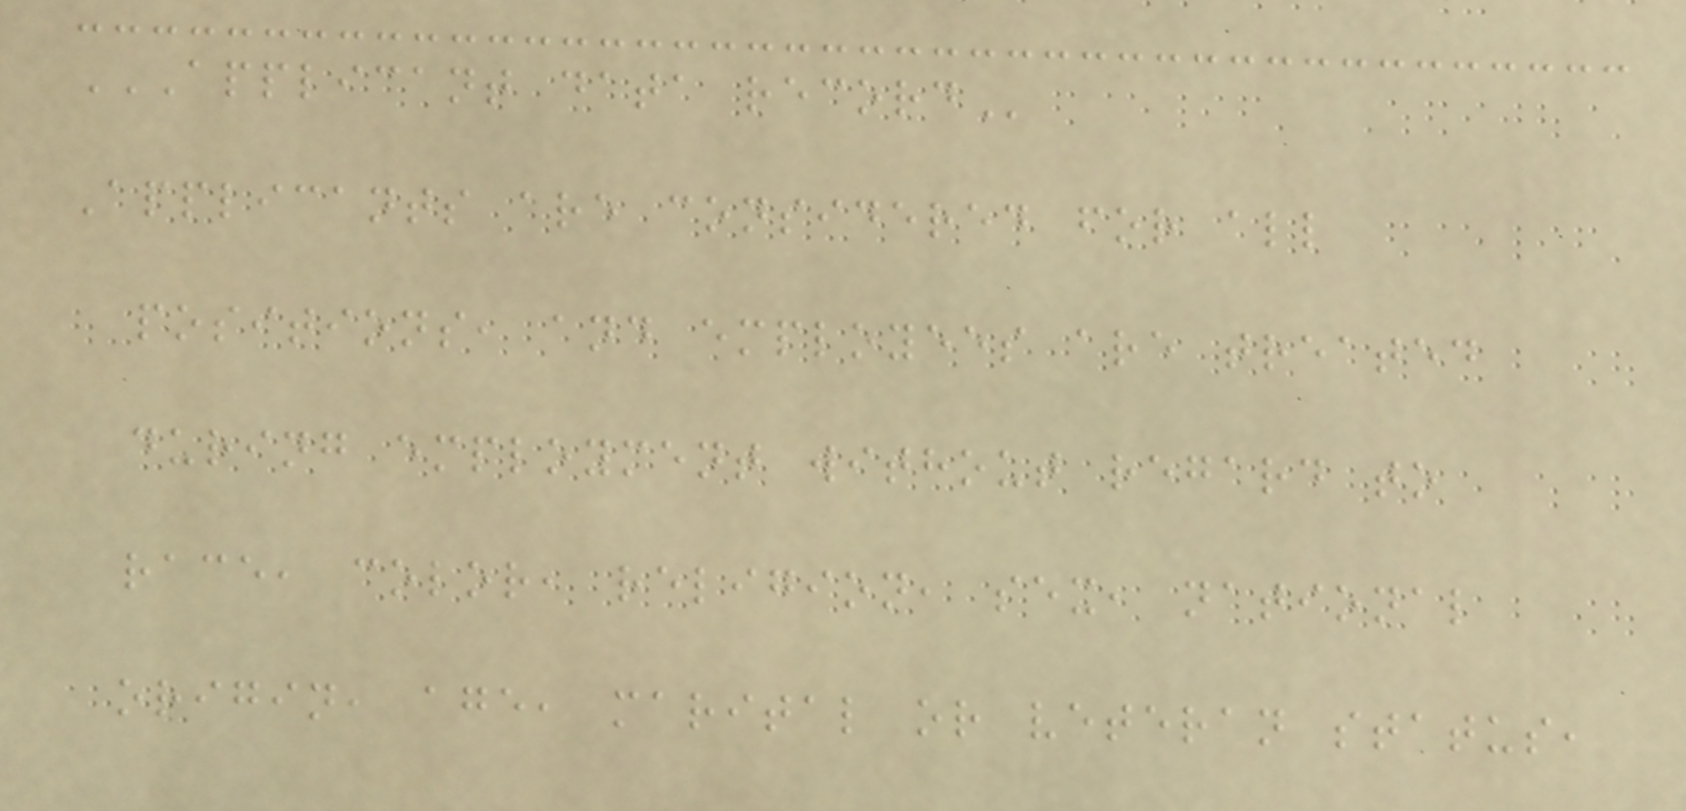APPLICANT DATA RECORD
Applicants are considered for all
positions, and employees are treated
during employment without regard to
race, color, religion, sex, national
origin, age, marital or veteran status,
